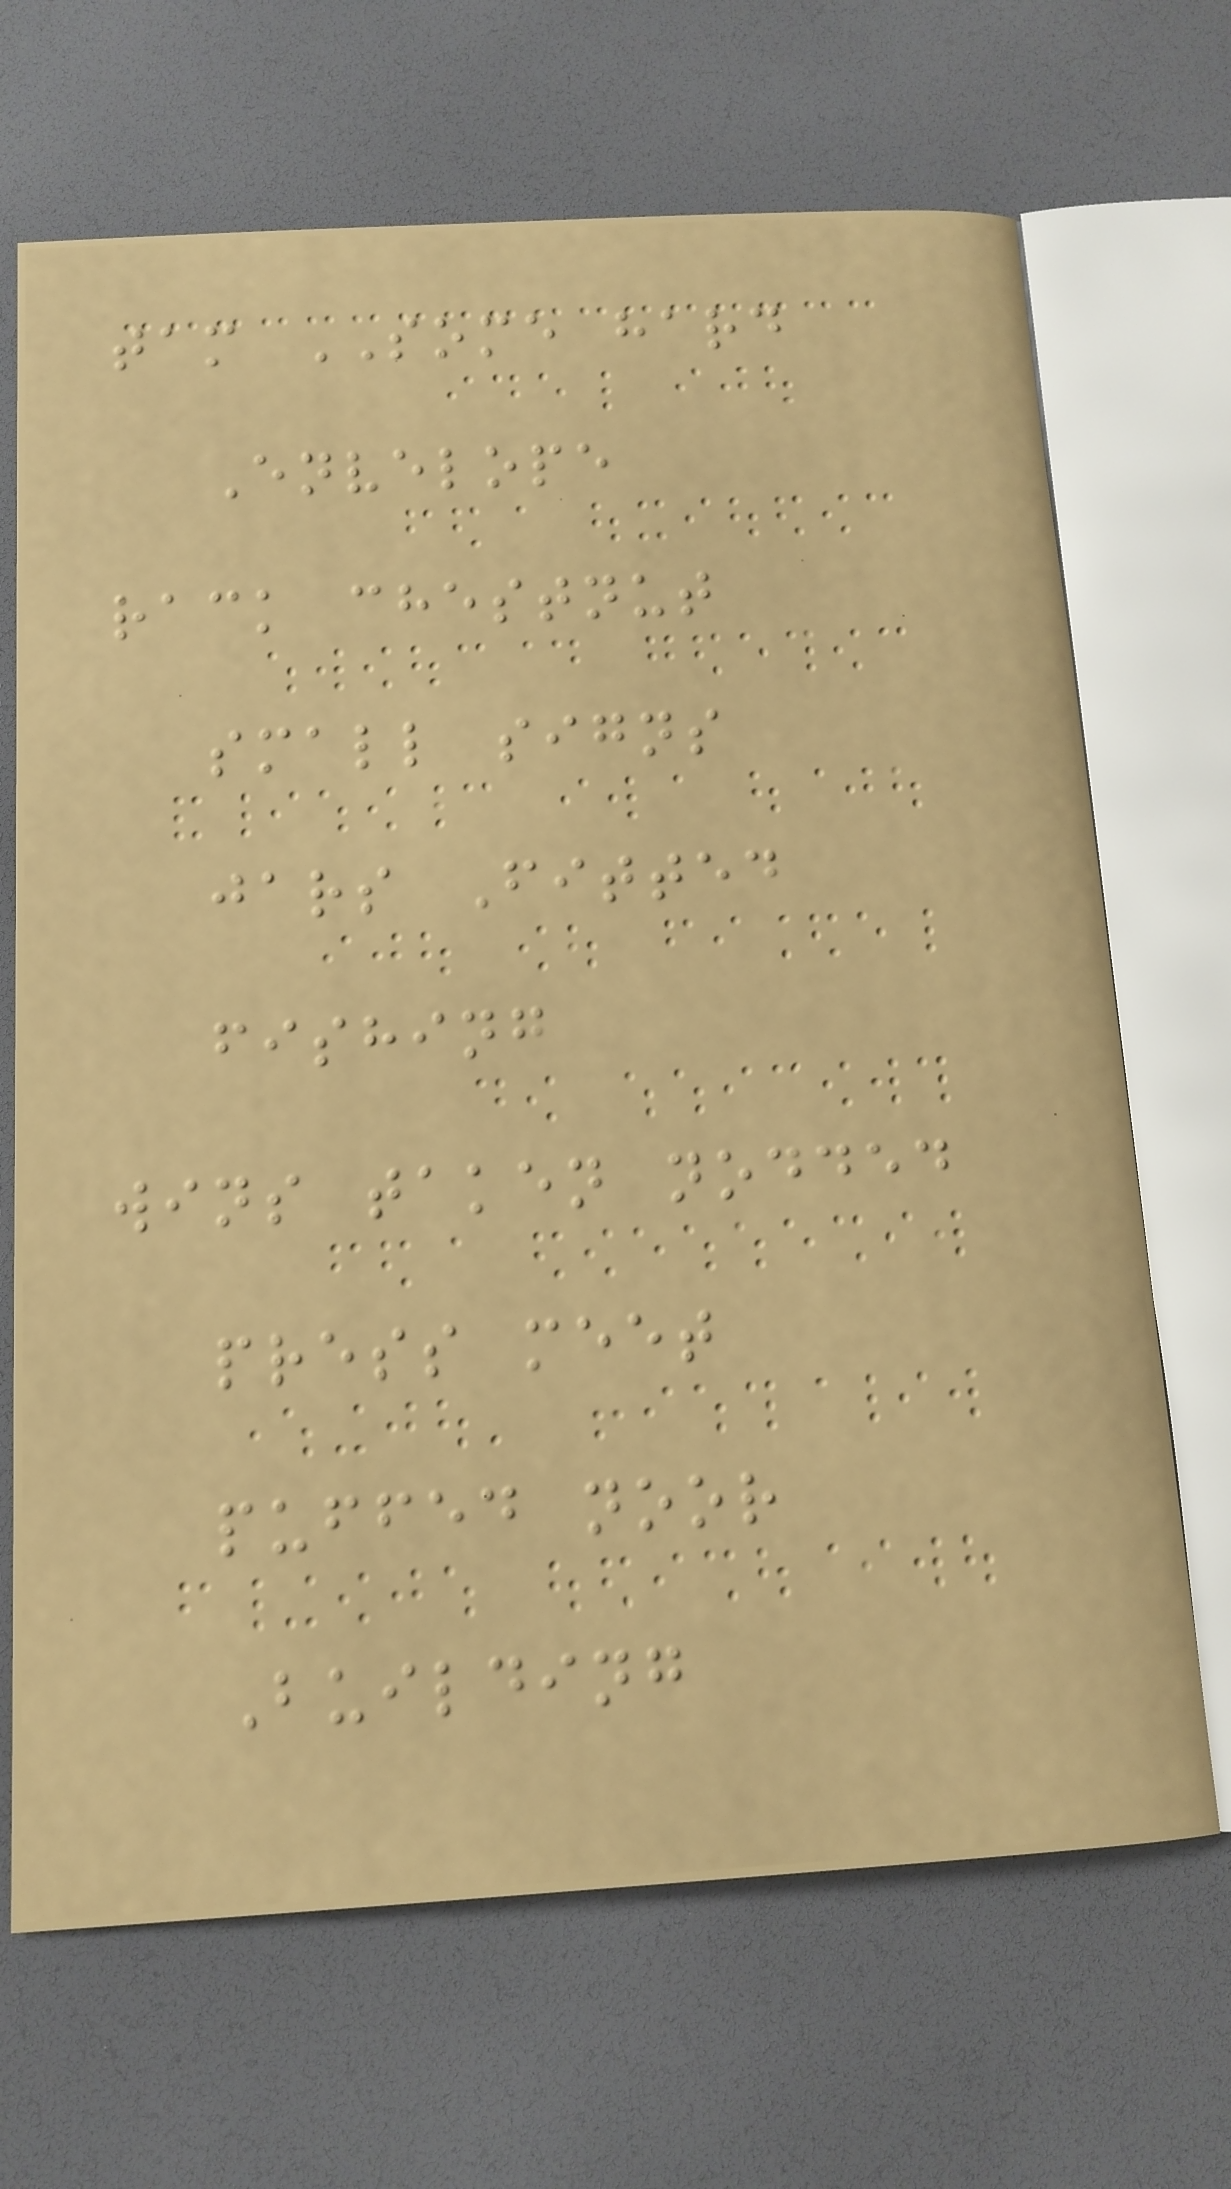tam SOME hard
Envelope
rack chestnut
small signs
jars Fitted
fishing
wins taken nodded
press meet
puffed noor
Building
